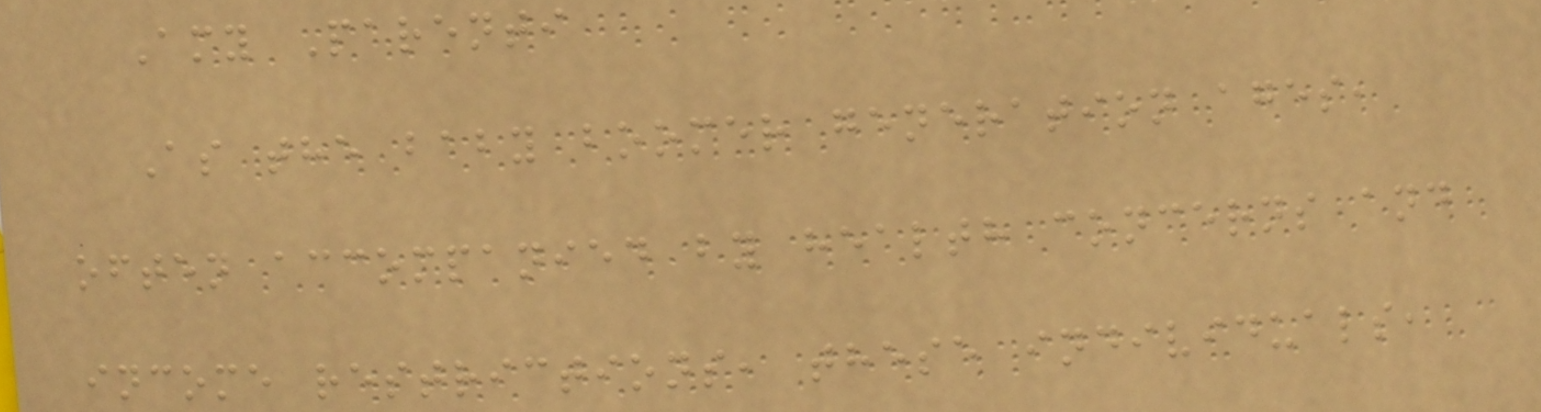Amy Parenti
As the baby boomer generation ages,
often accompanied by health concerns and
income restrictions, these individuals,
